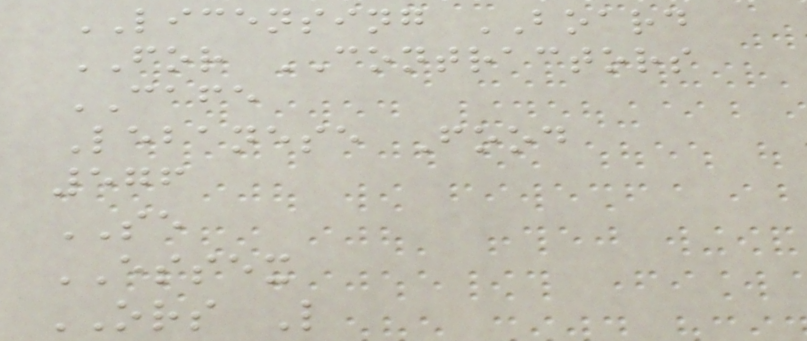LICENSING BOARD
FOR CONTRACTORS
CAFE
Lebanese Food
576
SE
ESSEX
ORS L
